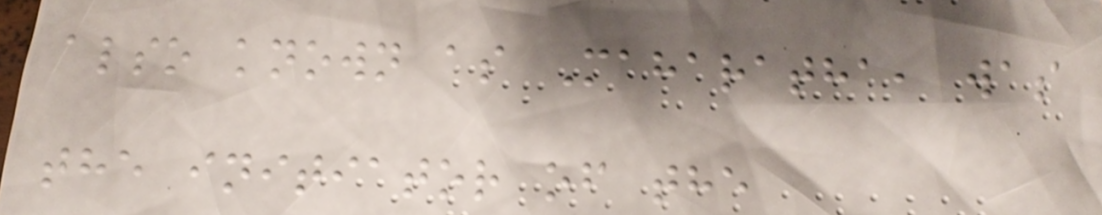also known as Maharatha, was
the initiator of the
